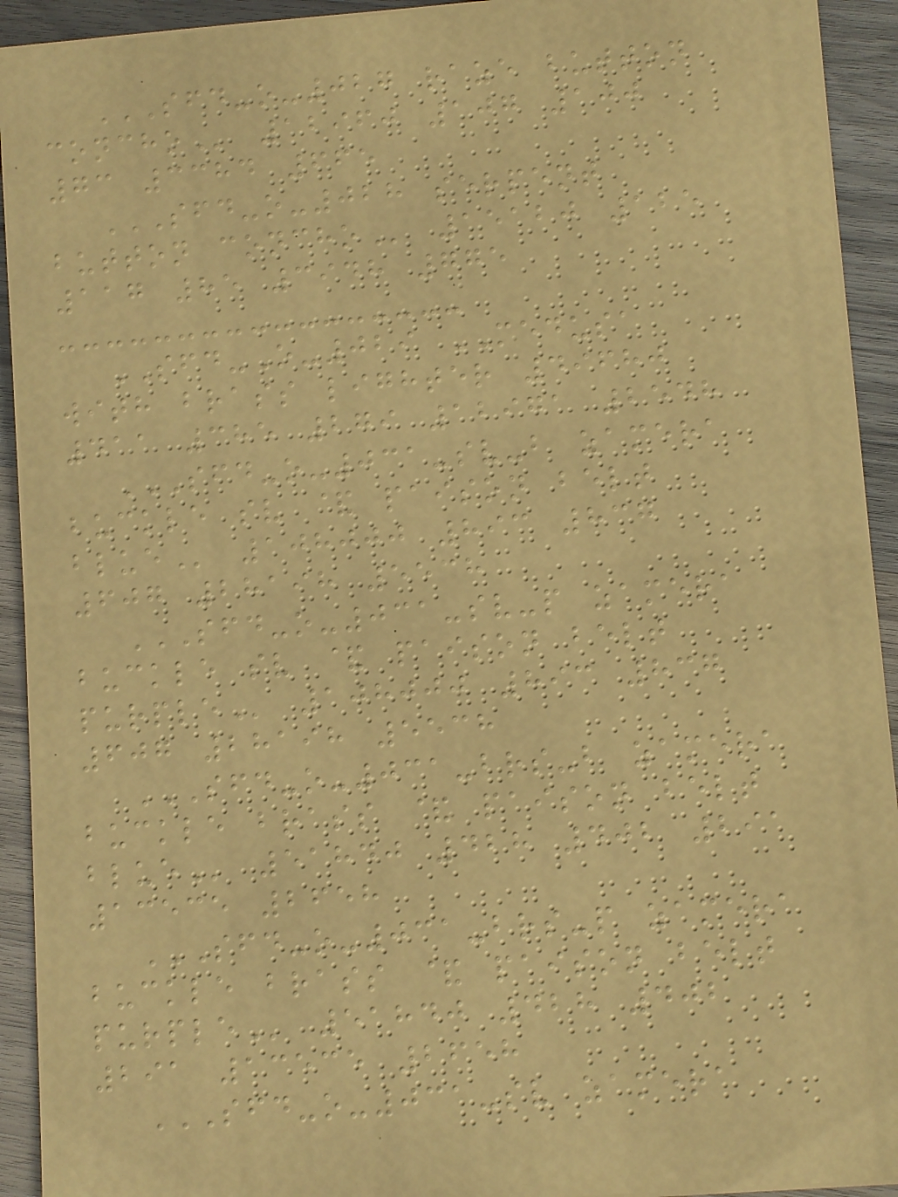SFD-O-027 RAZE BUTTON
CONCHO 12960 107 100
73 3384 665
SFD-O-028 SERPENT
BUTTON CONCHO 15120 125
117 85 3948 775
SFD-O-029 MEDUSA
with brass lighter 49680
411 385 279 12971 2548
SFD-O-031-SV-B ZAMERA
BUCKLE SV & PAISON BELT
BLUE 108000 893 837
607 28198 5538
SFD-O-031-SV-P ZAMERA
BUCKLE SV & PAISON BELT
PURPLE 108000 893 837
607 28198 5538
SFD-O-031-BRS-B ZAMERA
BUCKLE BRASS & PAISON BELT
BLUE 51840 428 402 291
13535 2658
SFD-O-031-BRS-P ZAMERA
BUCKLE BRASS & PAISON BELT
PURPLE 51840 428 402
291 13535 2658
SFD-O-031-SV ZAMERA
